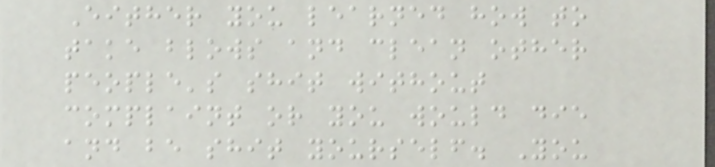Either you learned how to
take blows and clean other
people's shit without
complaint or you would die
and be shit yourself. You
